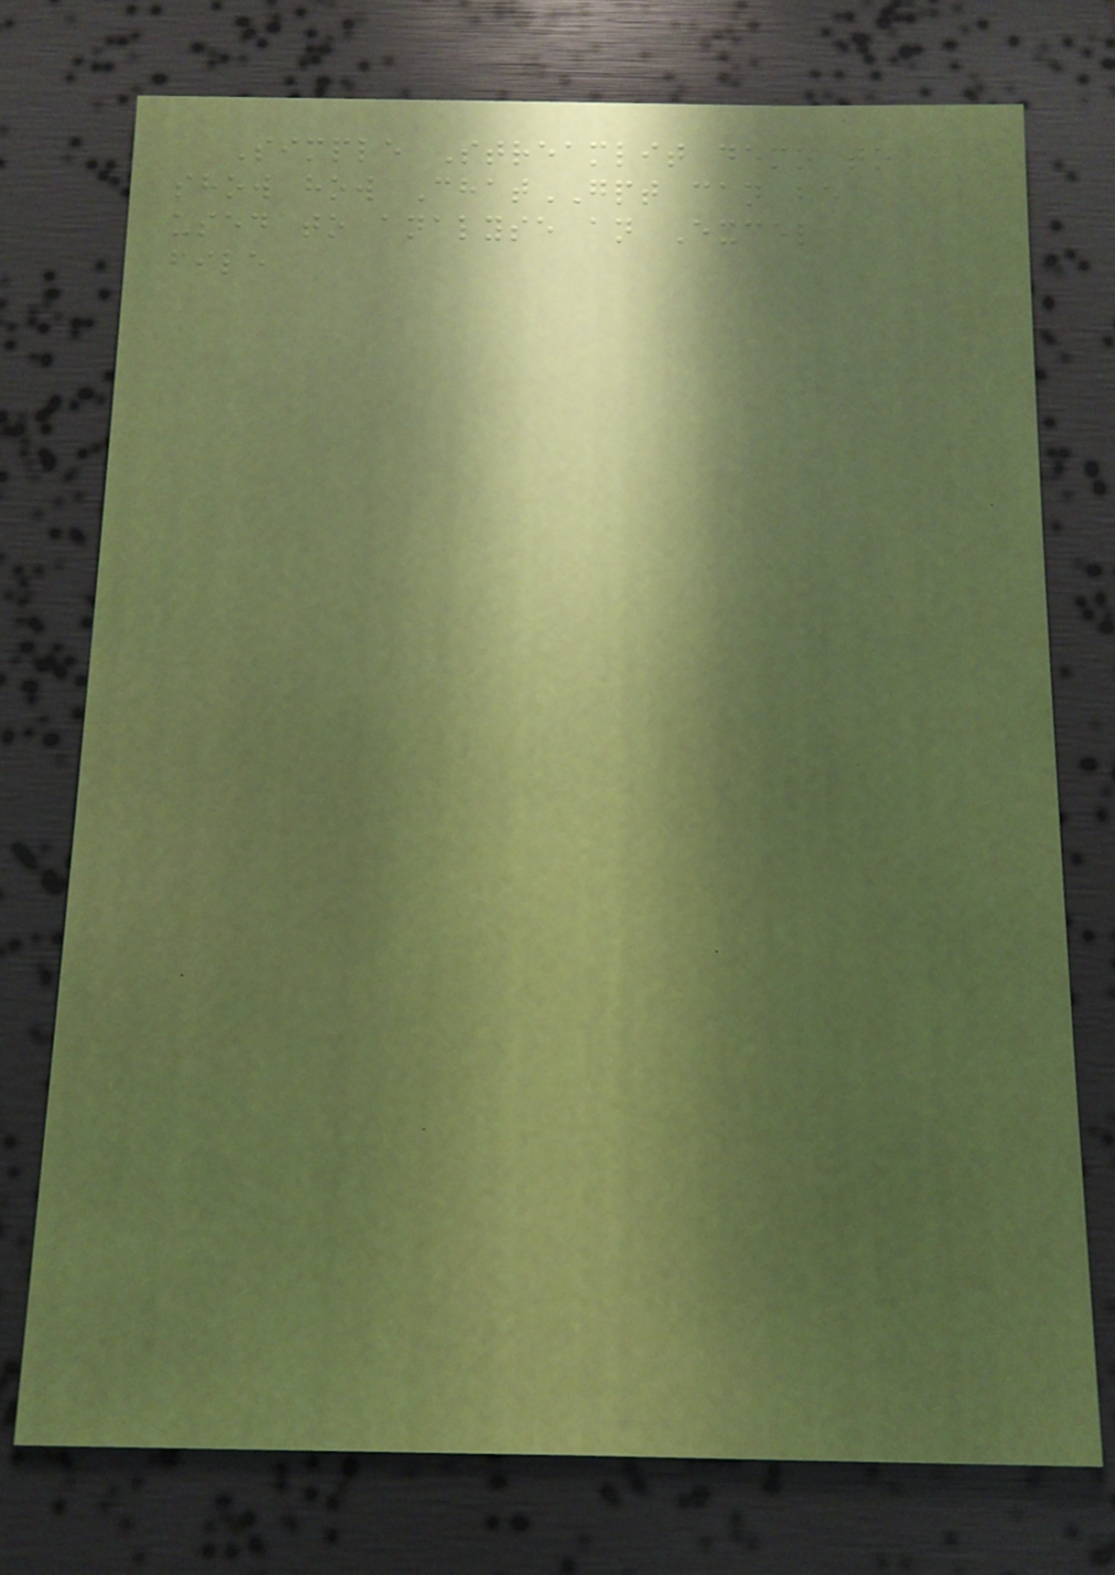Simple Streamlit demo to
show how ChatGPT can be
used to analyse an Excel
file
